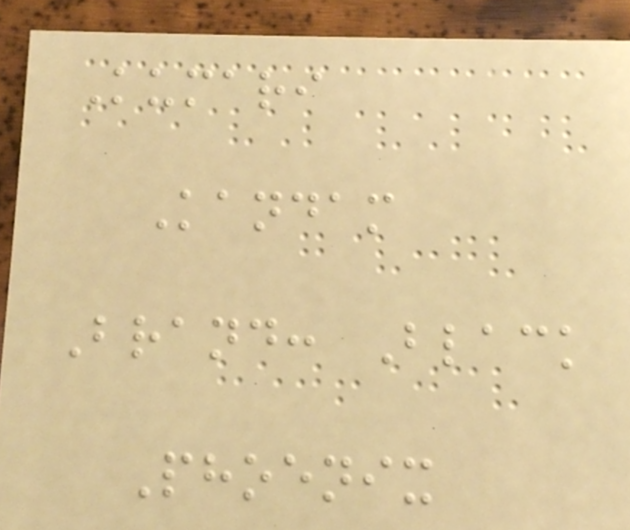Kumari
Kandam
Brand: Black
Phoenix
